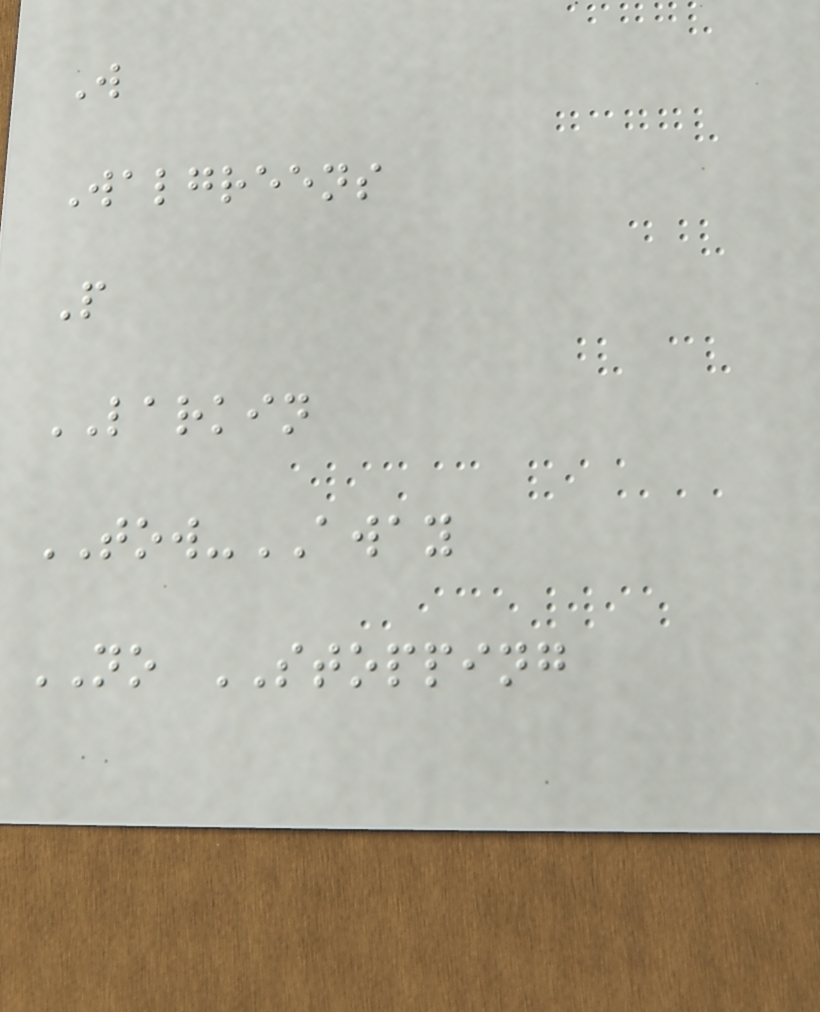W
Walgreens
P
LARKIN
TOW-AWAY
NO STOPPING
